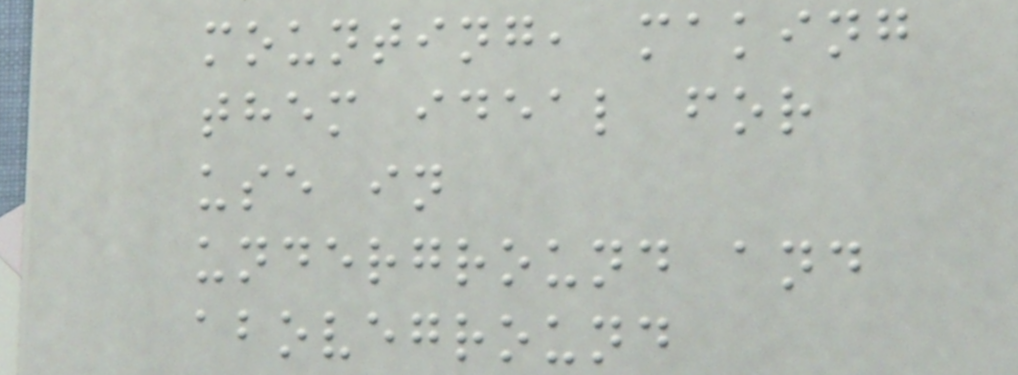mounting, making
them ideal for
use in
underground and
aboveground
